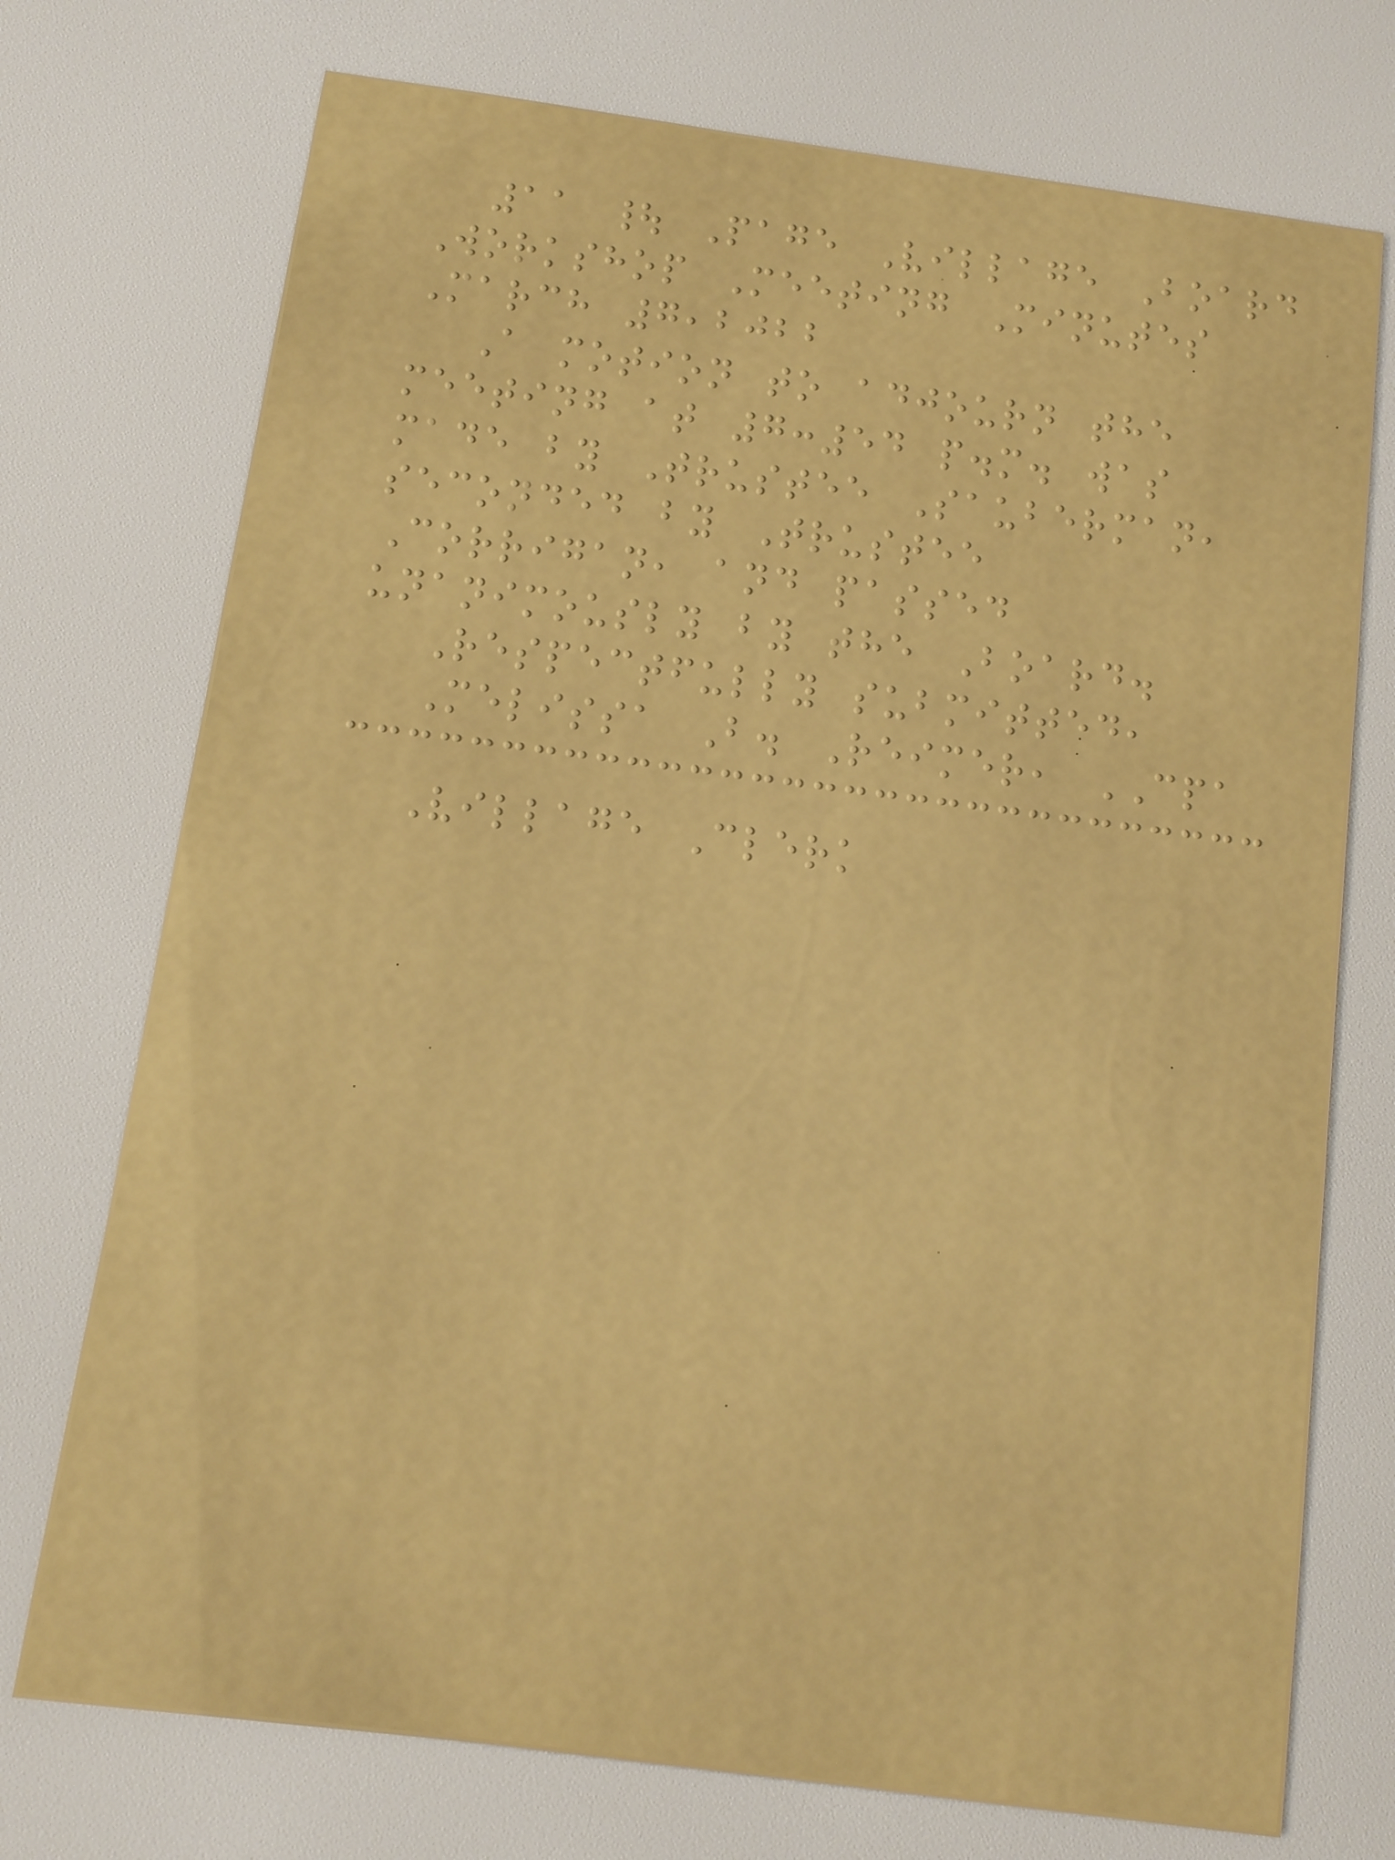11 | Page Village Board
Workshop Meeting Minutes
March 7,2022
A motion to adjourn the
meeting at 7:54 p.m. was
made by Trustee Sauberman,
seconded by Trustee
Corrigan, and passed
unanimously by the Board.
Respectfully submitted,
Melissa B. Reimer, CPA
Village Clerk
